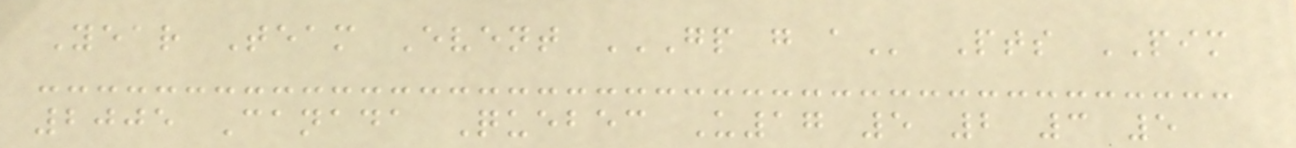Year Team Event GP G A Pts PIM
2005 Canada Quebec U17 5 2 3 5
